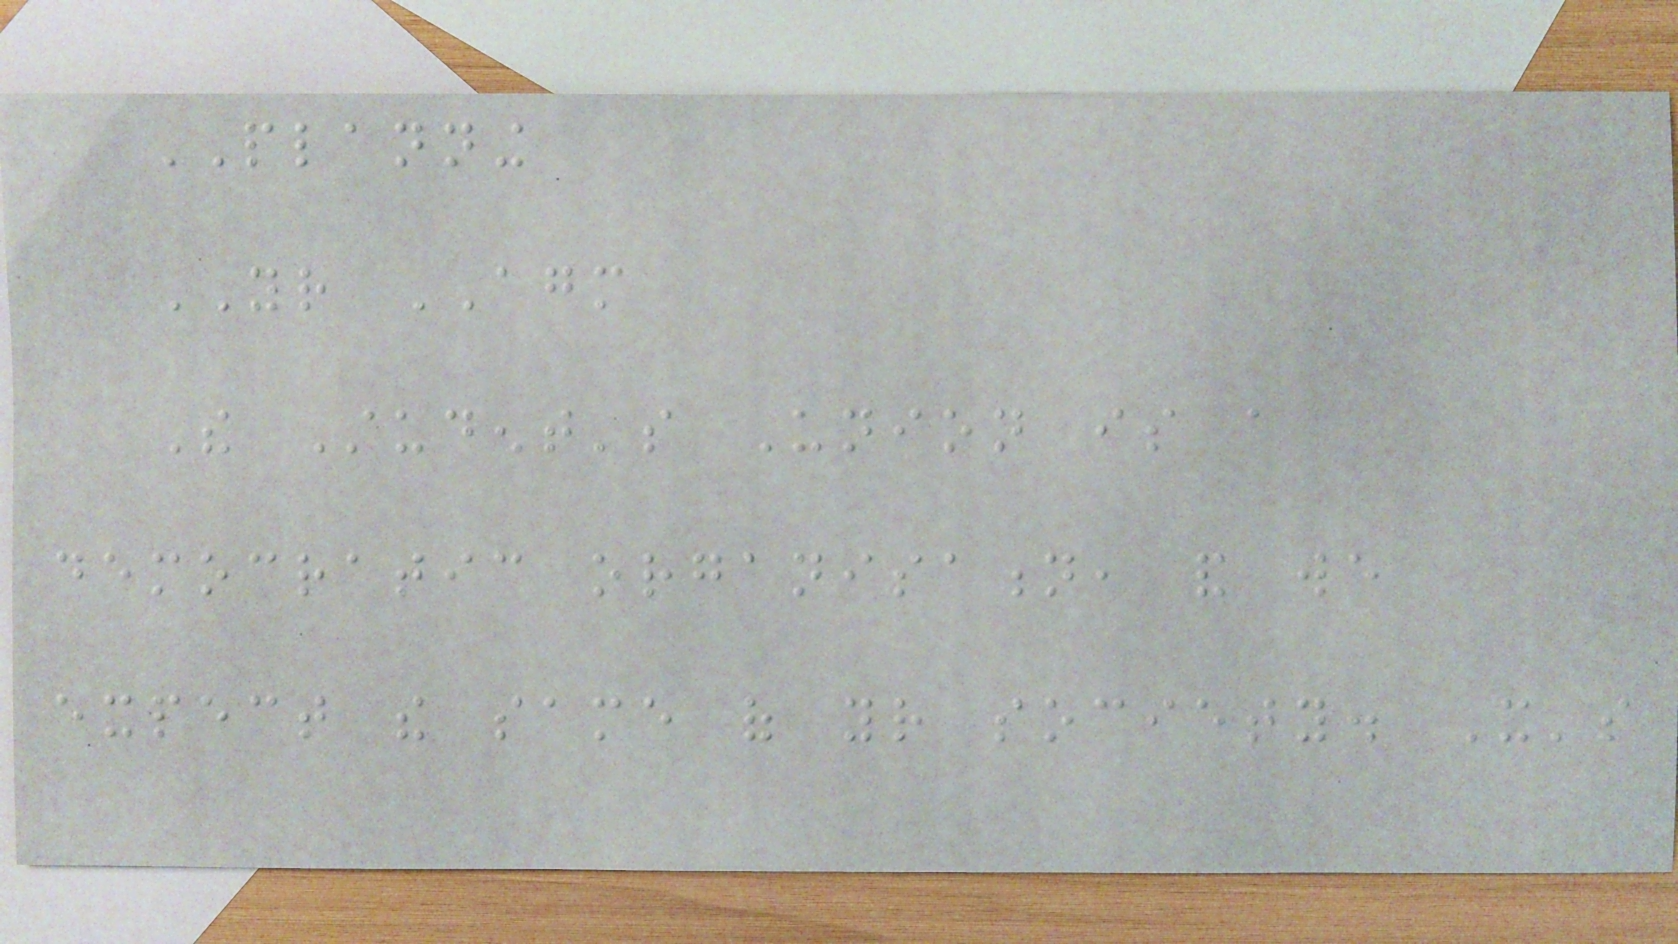PLANNING
YOUR AGM
The Student's Union is a
democratic organisation, and we
expect the same of your society. It's
